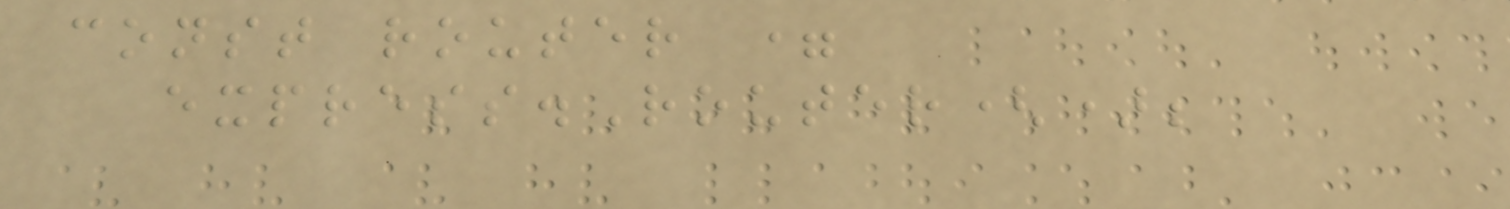const router =
express.Router();
